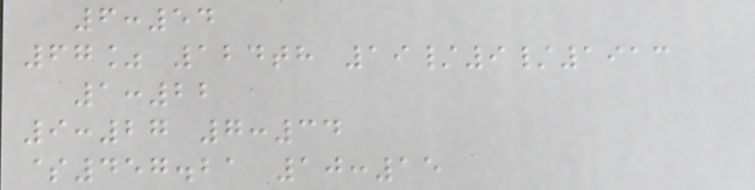6:54
67% 124th 19/9/1913
1:22
9:27 7:34
$457.21 10:15
